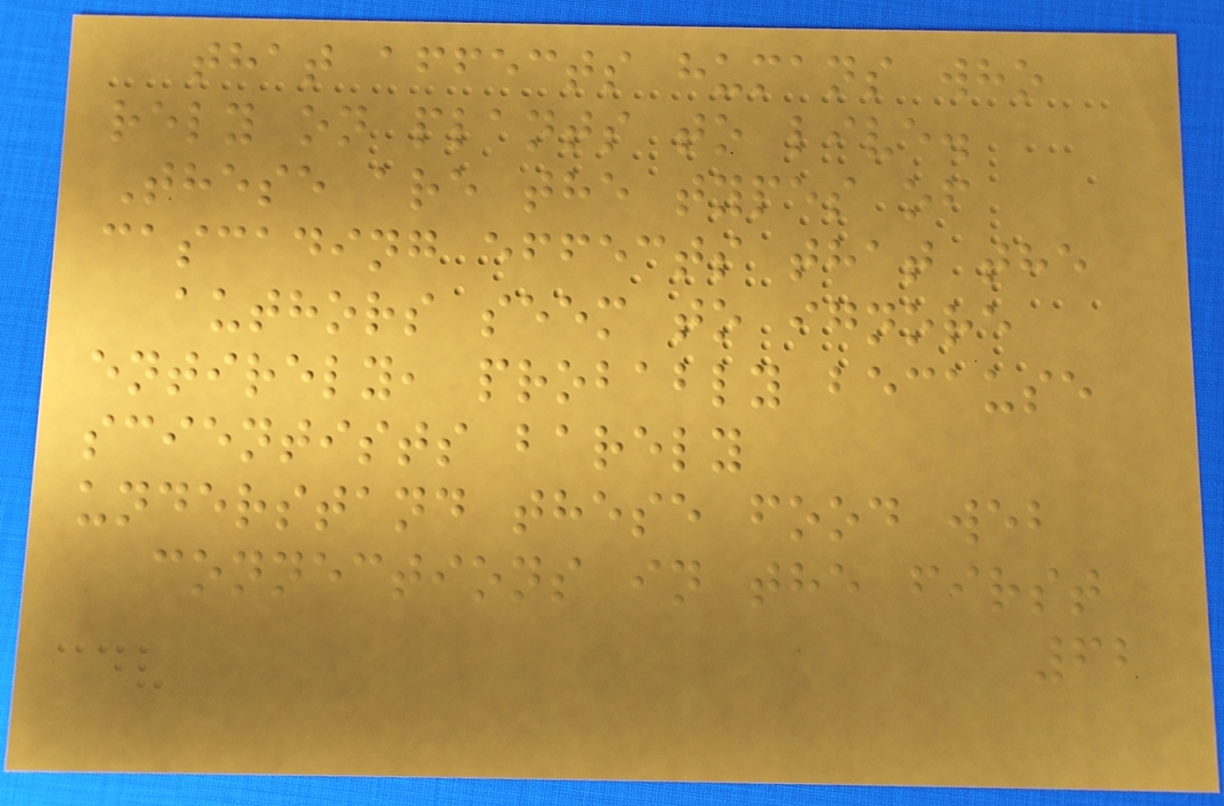that affects humans who
rely on plants to live.
These are the types of
cascading effects that the
authors seem to ignore
entirely, probably because
scientists barely
understand these food web
connections in the first
62
